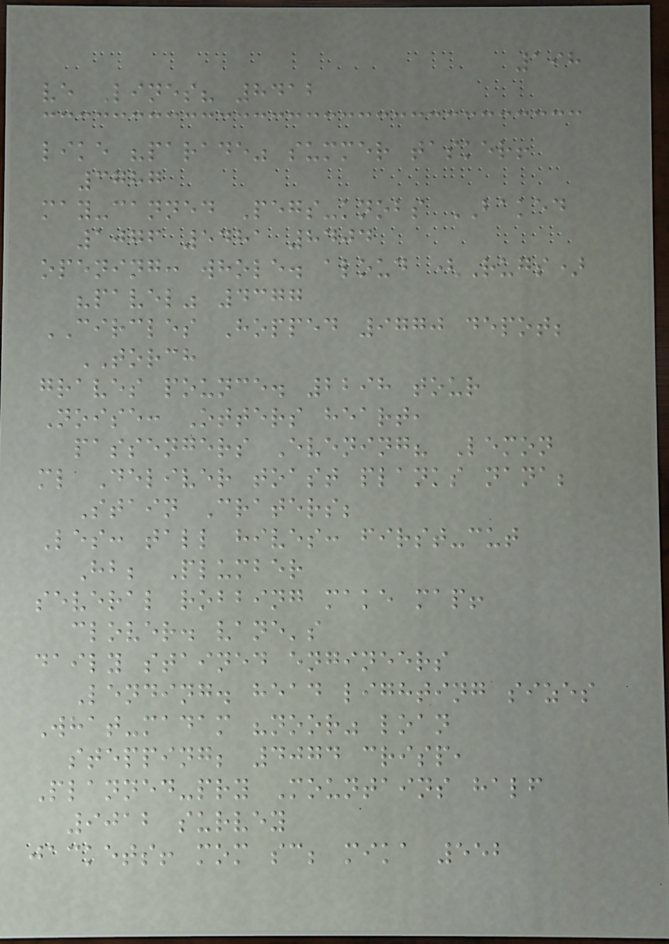198
ve Lines? 8412
like "parade" summer tasker!
3787
may-canned Pegs-knobs BAKED
1076 5481 8404
opening: whole. aloud (Rugs)
"pavel" 4377
CIRCLES Hopped 9770 depot;
TORCH
graves pounce. 2298 tour
Noise: Otters heart,
passengers Evening? Lemon
ml Deliver toast planks nana;
Stain Craters;
Les: tall hives: first-cut
Hb; Plumber
several robbing make map!
clover. vane's
daily stained engineers
Lending. head lighting sizes
What-madam "noor" loan
stepping; 4074 crisp,
Planned-pry Mountains half
9012 survey
jackets! mom sc; mika 552
